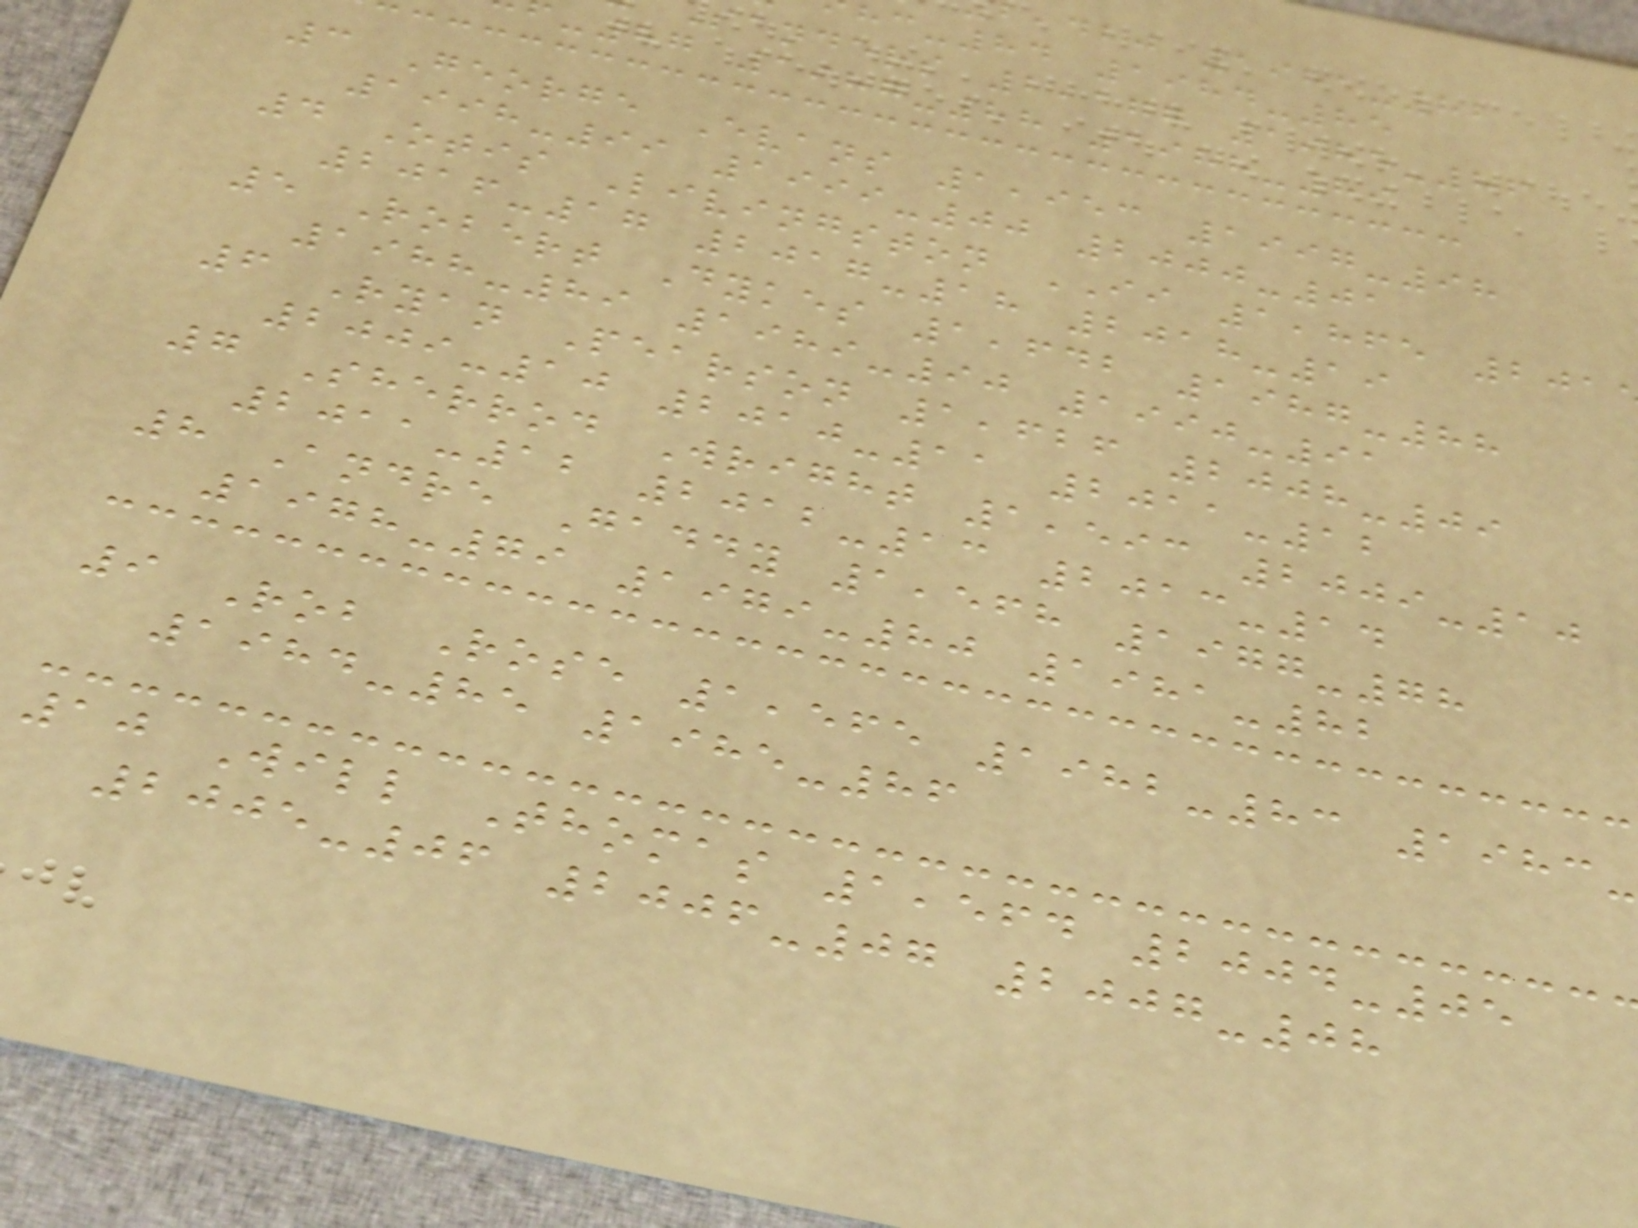,dbj 1981-82
-84 1984-85
sanders 2,177 1985-86
-87 1987-88 1988-89
3 George Evans 1,953 1997-98
1998-99 1999-00 2000-01
4 Otis Livingston II 1,865 201
2016-17 2017-18 2018-19
5 Robert Dykes 1,642 1987-88
1988-89 1989-90 1990-91
6 Ryan Pearson 1,626 2008-09
2009-10 2010-11 2011-12
7 Sherrod Wright 1,593 2009-10
2011-12 2012-13 2013-14
8 Andre Gaddy 1,568 1977-78
1978-79 1979-80 1981-82
9 Rob Rose 1,565 1982-83 1983-
1984-85 1985-86
10 Will Thomas 1,564 2004-05
2005-06 2006-07 2007-08
